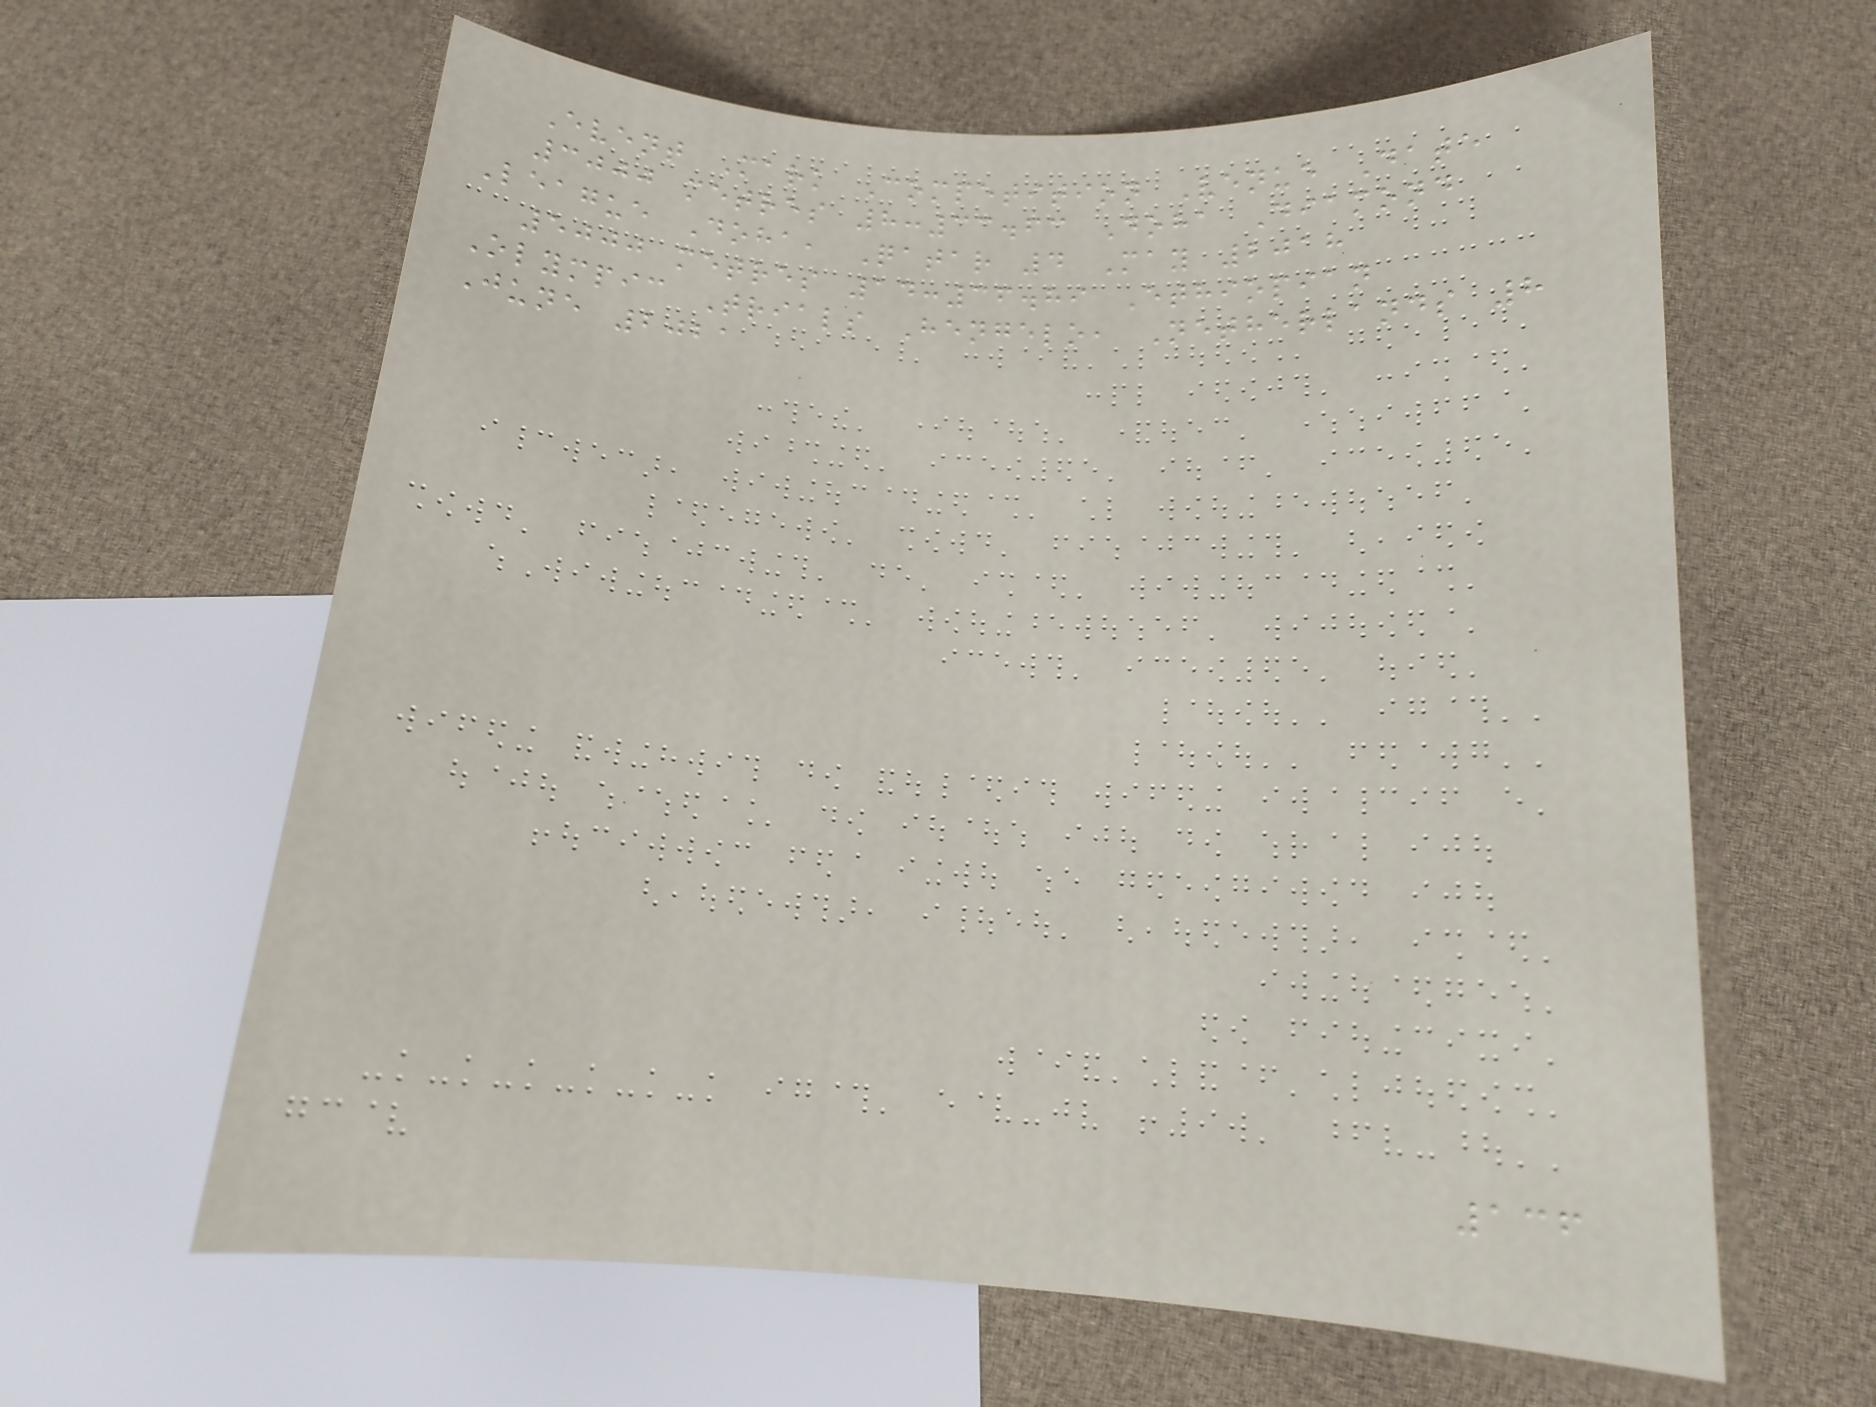Event Mark Competition Venue Date
3000 metres 8:33.63 Doha Diamond
League Doha, Qatar 4 May 2018
5000 metres 14:36.89 Ethiopian
Olympic Trials Hengelo, Netherlands 8
June 2021
136
